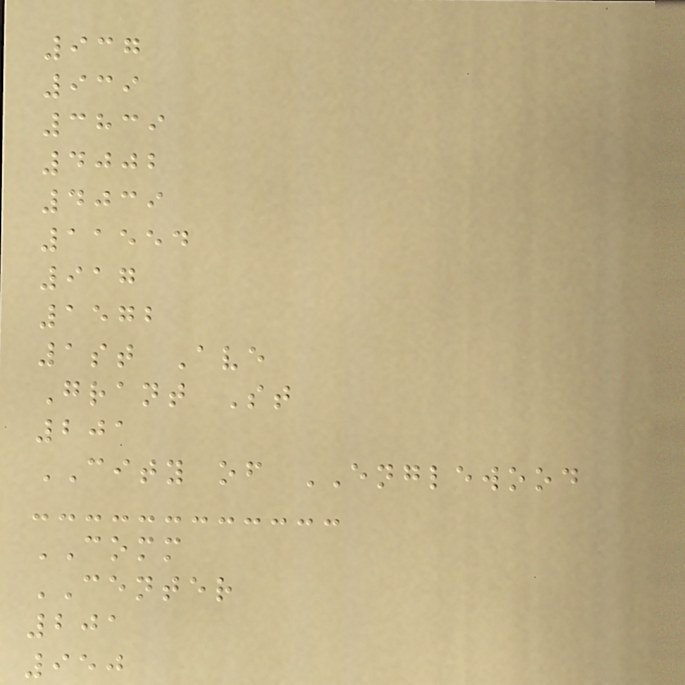937
939
3839
4002
4039
11554
917
1572
1st Ave
Grant St
201
CITY of ENGLEWOOD
COMM
CENTER
201
950
